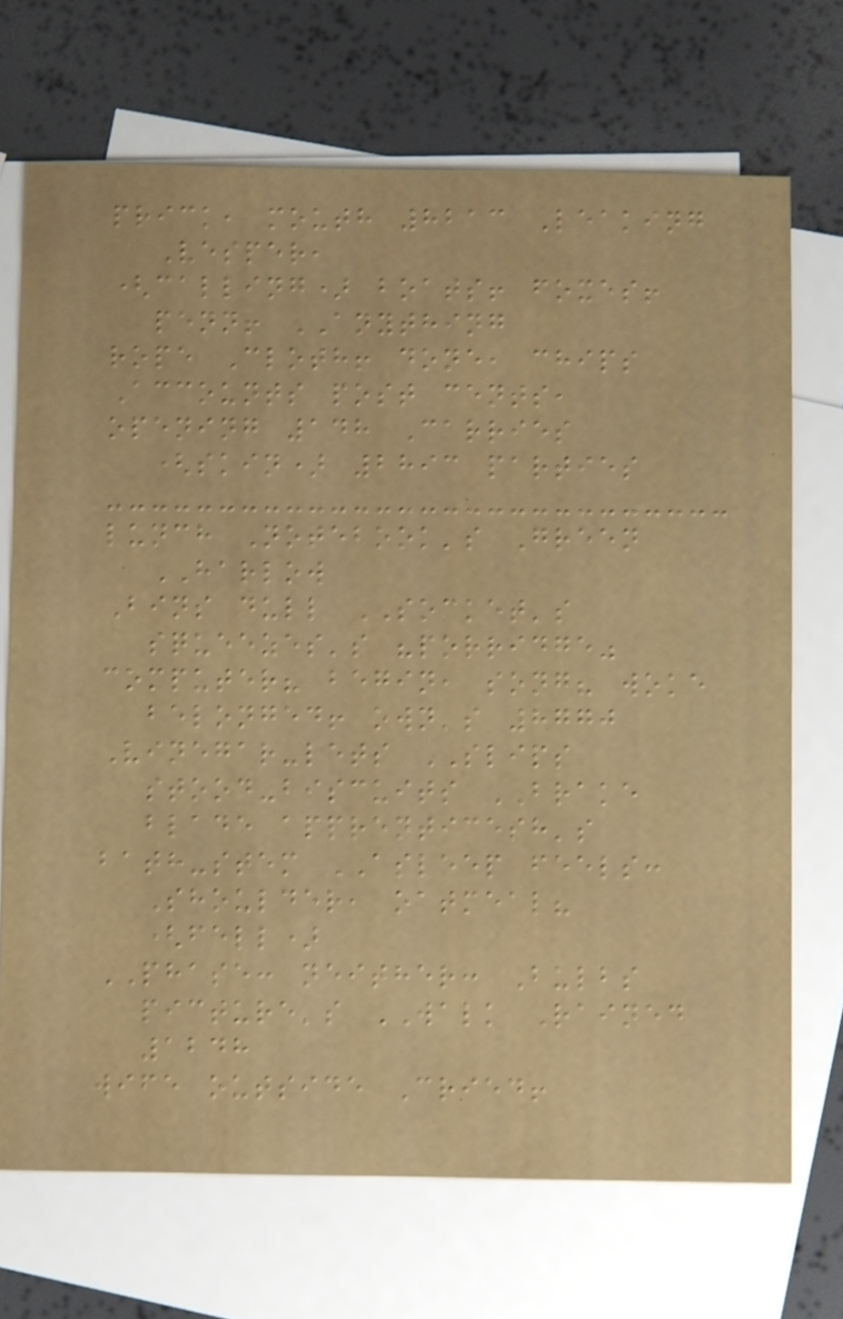prick, mouth 8213 Leaking
Vesper,
(calling) boats! foxes!
penn! ANYTHING
rope Cloth! done, chips
Accounts post cents,
opening 148 Carries
(skin) 2893 parties
lunch Notebook's Green
HARLOW
Bins dull SOCKET's
squeezes's "porridge"
computer? begin, song? woke
belonged! own's 8770
Vinegar-lets SLIPS
stood-biscuits BRAKE
blade apprenticesh's
bath-stem ASLEEP feels:
Shoulder, oatmeal?
(fell)
PHASE: neither: Bulbs
picture's WALK Rained
1248
wife outside Cried!
